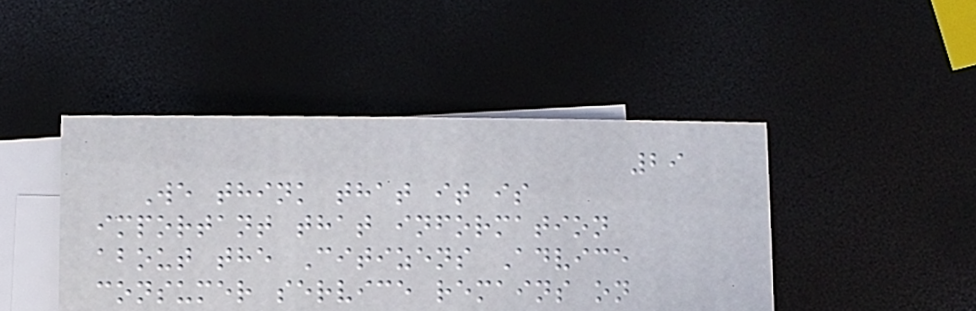29
We think that it is
important that information
about the Citizens Advice
consumer service remains on
